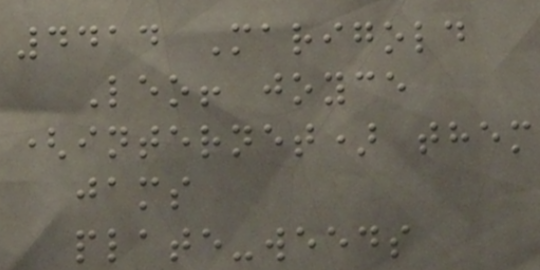4414 Marigold
Leo! joyce
(internet) them
jams
plate-weeds
